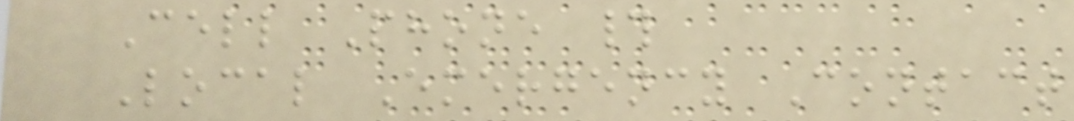Cell Phone #
Local Emergency Contact
